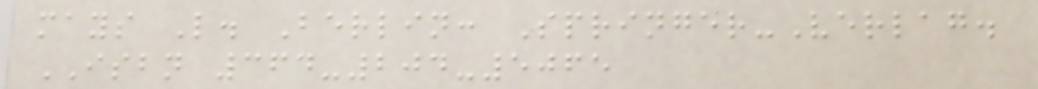mays L. Berlin: Springer-Verlag.
ISBN 364-204-5065
